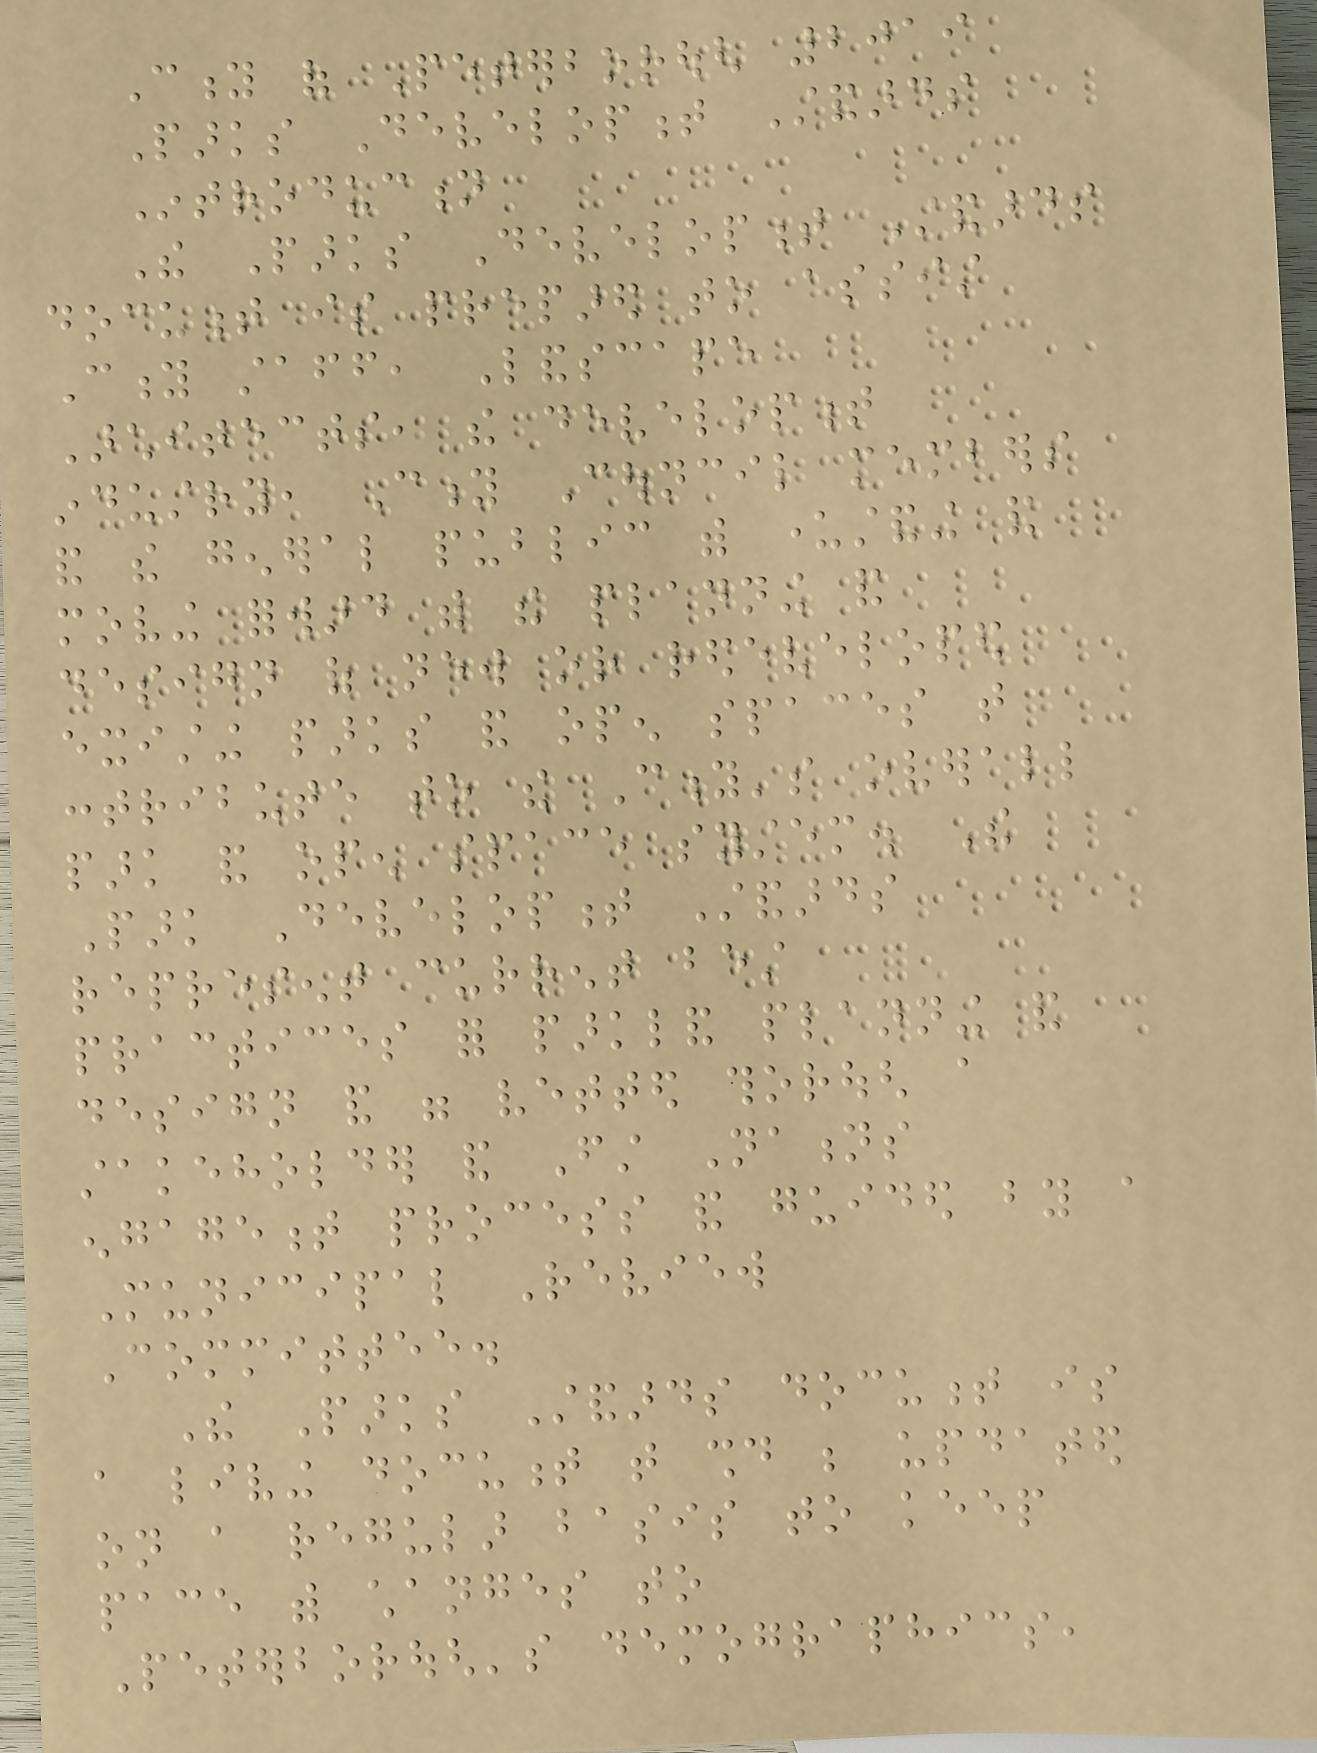City of Peterborough 2019
Parks Development Standards
Introduction
The Parks Development Standards
document is prepared to assist
City staff, Landscape
Architects, the development
industry, City Council members
and the general public with understanding and
moving forward with the planning and
design of new or redeveloped
existing parks and open spaces that
contribute to the City's overall
park and open space system. The
Park Development Standards
represent current best
practices for parkland planning and
design and were vetted thorough a
stakeholder and First Nations
engagement process and guided by a
Municipal Review
Committee.
The Parks Standards document is
a living document that should be updated
on a regular basis to keep
pace with changes to
Peterborough's demographics,
